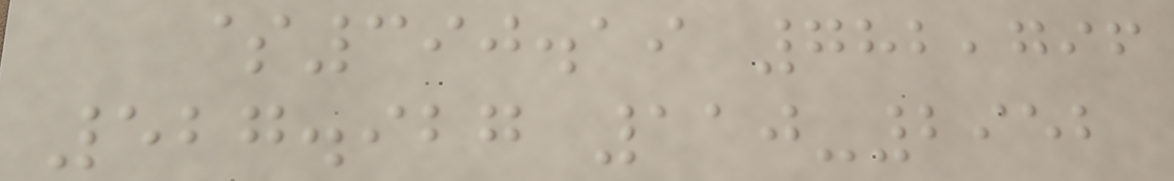$390.19 782,796
527.927 110-2952
